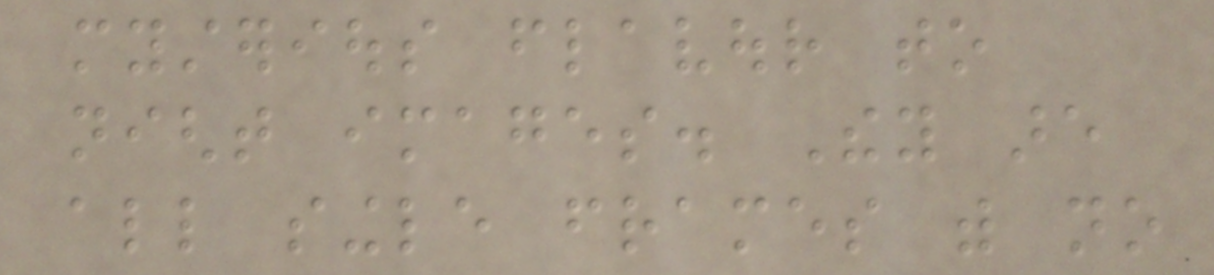mysterious flavour to
night images. They are
all single frames with no
